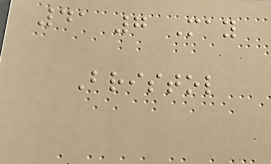41 7 May
Bristol
